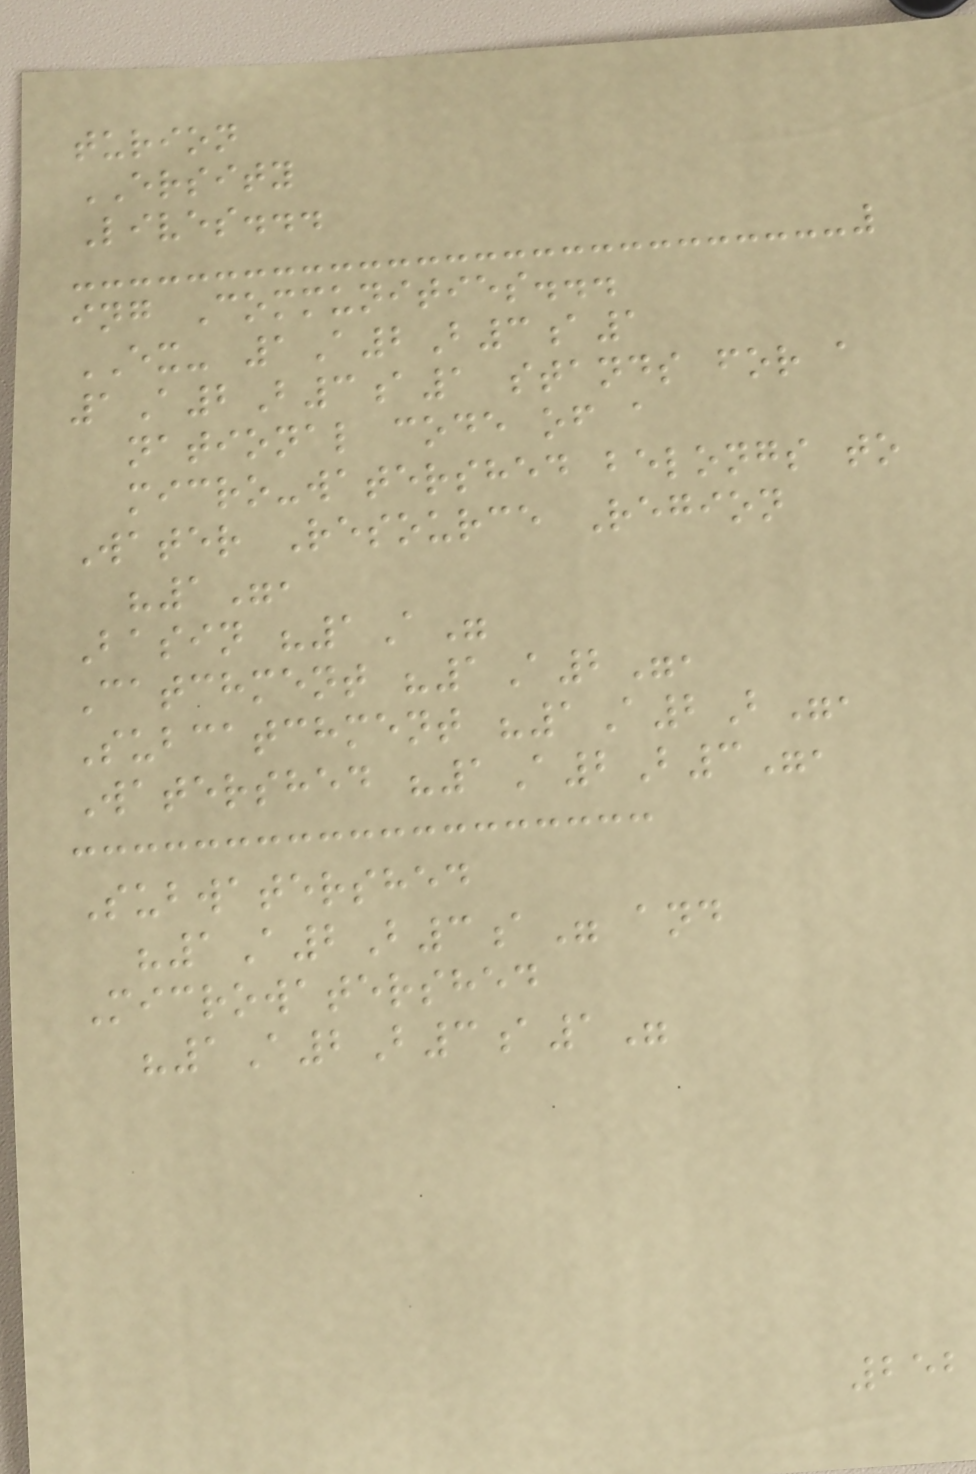turion
ERSITY
Lives...
ing Communities...
EX- 1A2B3a1
1A2B3a1 stands for a
national code of a
micro-watershed belongs to
Water Resource Region
"1",
Basin "1A"
Catchment "1A2",
Subcatchment "1A2B",
Watershed "1A2B3",
Subwatershed
"1A2B3a" and
Microwatershed
"1A2B3a1"
252
